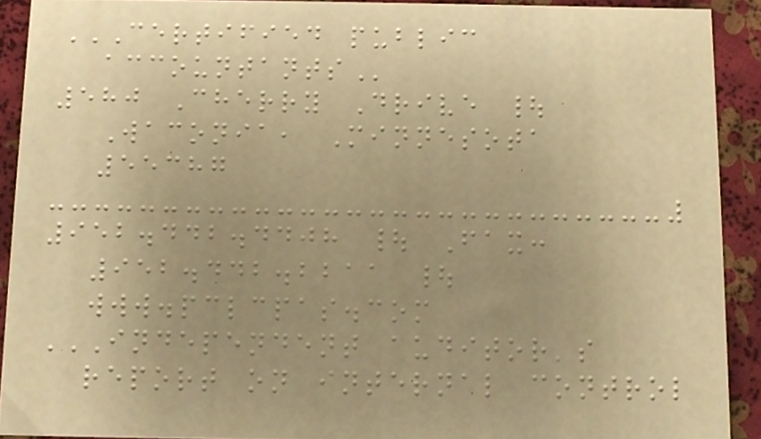CERTIFIED PUBLIC
ACCOUNTANTS
580 Cherry Drive |
Waconia, Minnesota
55387
952.442.4408 | Fax:
952.442.2211 |
www.pclcpas.com
INDEPENDENT AUDITOR'S
REPORT ON INTERNAL CONTROL
